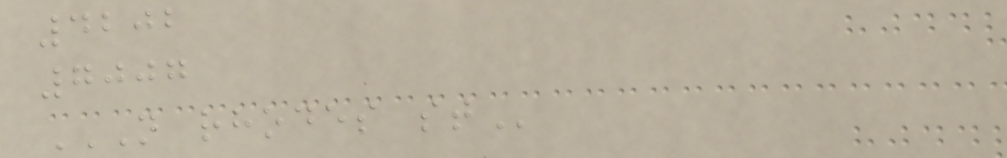4202
7007
N RHODES ST
